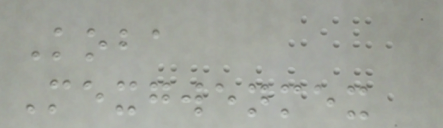Koba
Mexgwenmex
